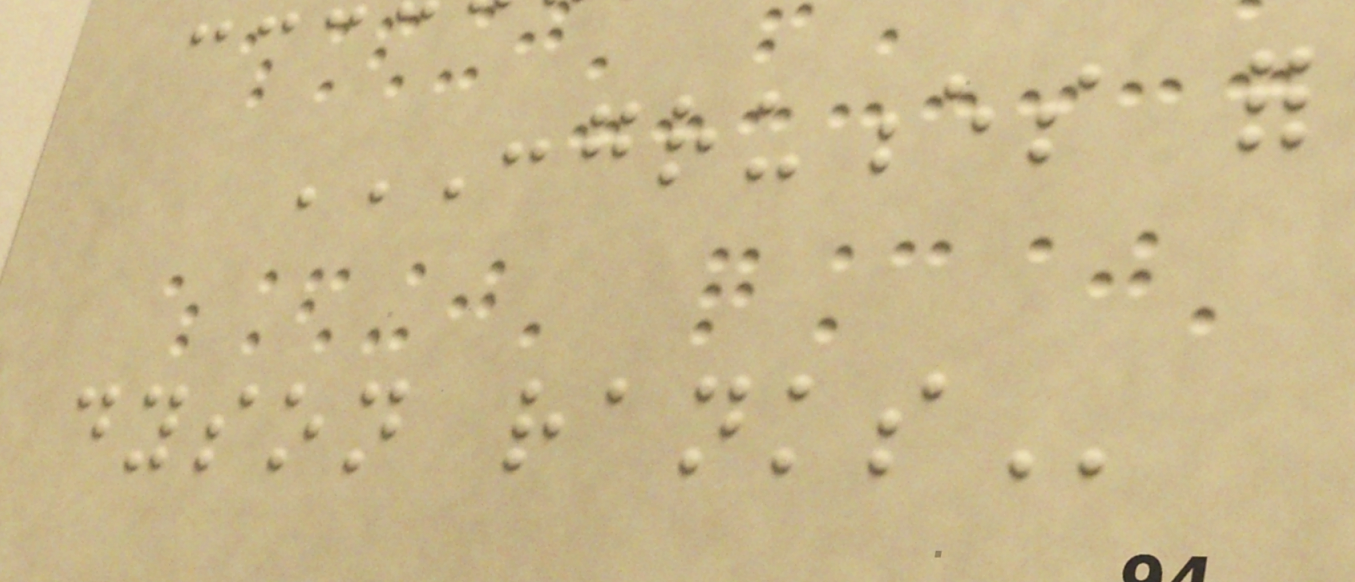CONGRUENCES FOR
DYSON RANKS
